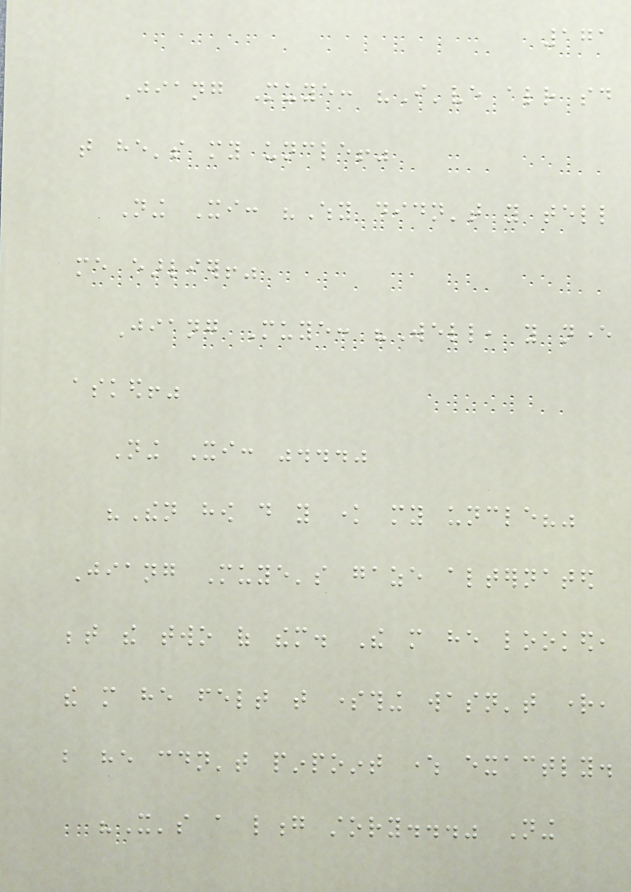171
Jiang Muye: "I've already said
that he's my uncle!"
Ning Xi: "Why didn't you tell
me earlier!"
Jiang Muye: "Well, you never
asked!"
Ning Xi: "..."
"Then how do you know my uncle?"
Jiang Muye's gaze alternated
between the two of them. The more he looked,
the more he felt that something wasn't right,
but he couldn't pinpoint where exactly.
"It's a long story..." Ning
